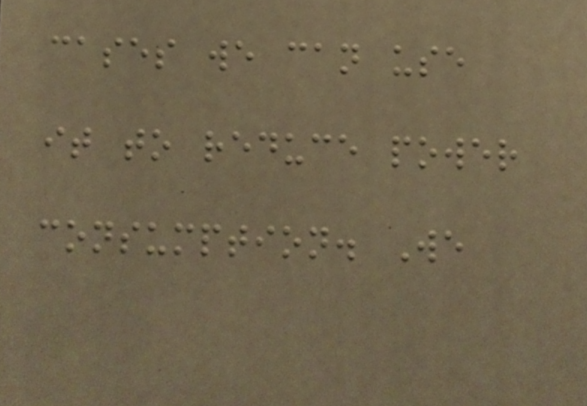cases we can use
it to reduce power
consumption. We
